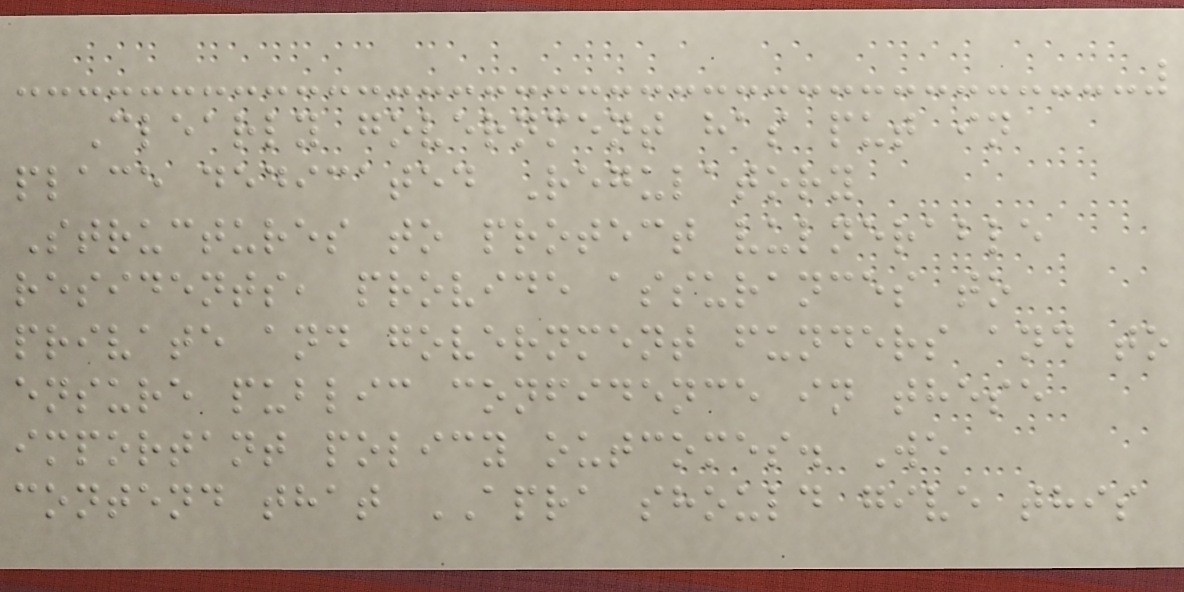Clearly government has put in
place dedicated Regulatory
Structures to protect vulnerable
residents, provide assurances to
private and government funders and to
ensure public confidence in these
important policy outcomes. We
contend that APRA should give this
